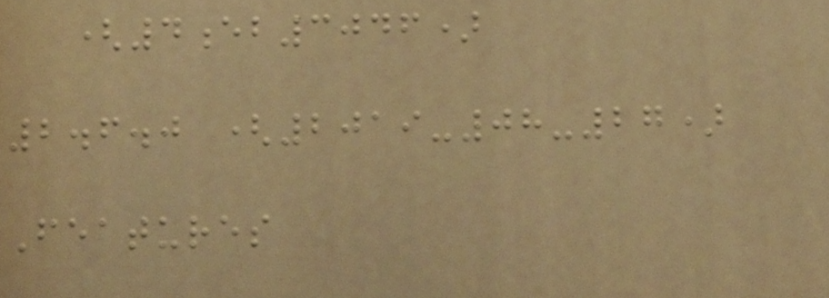(4eb3046)
2.6.0 (2019-08-27)
Features
